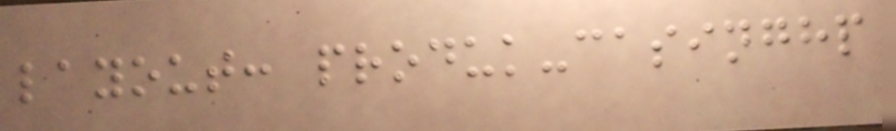layout: produk-casinghp
